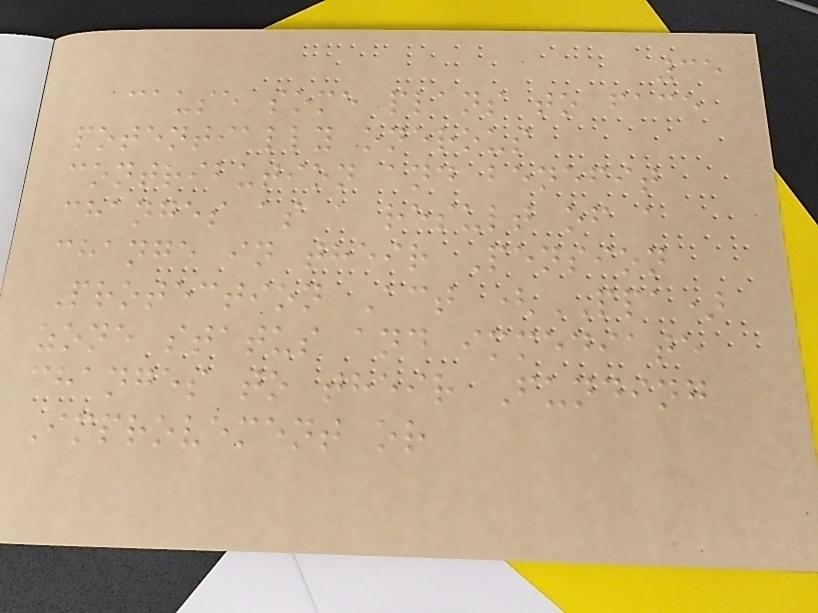35
cause some plans to face
potentially onerous
contribution and benefit
changes as a result of a
change in their Pension
Protection Act (PPA)
zone status and immediate
changes to their Funding
Improvement or
